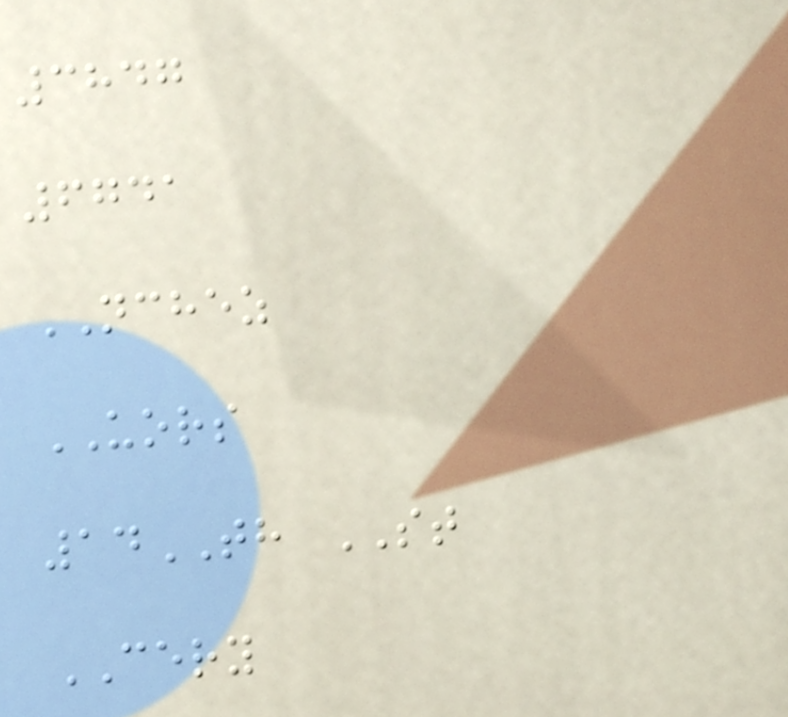3847
6741
NCHEZ
UORS
14TH ST
CERY
